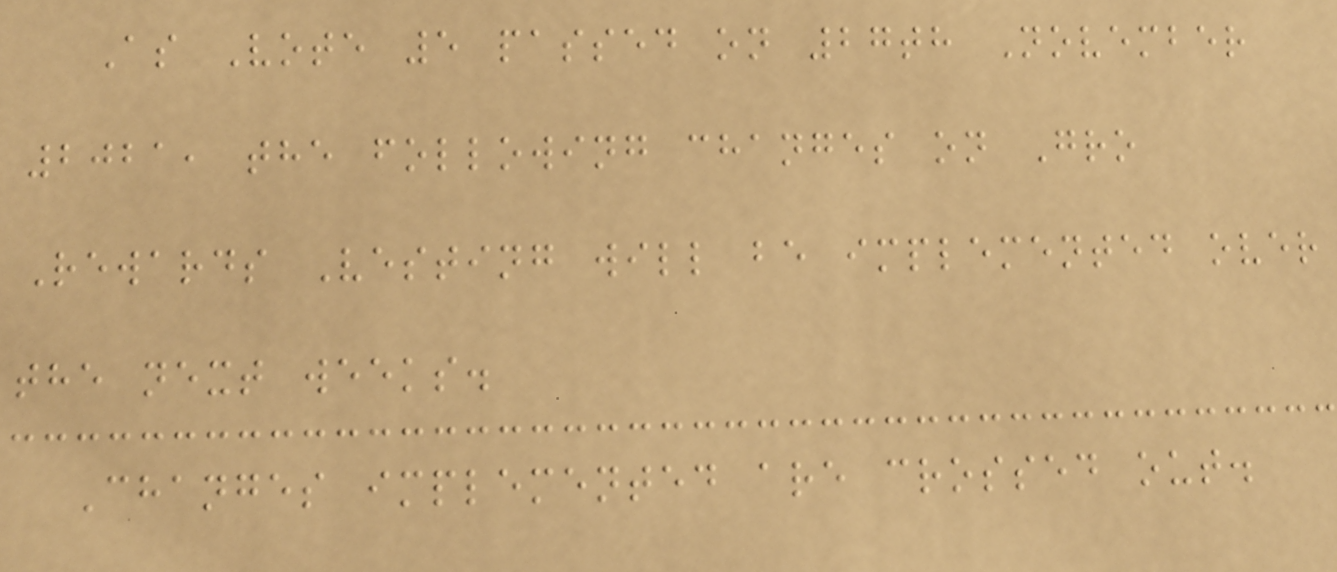As Vote 5 passed on 27th November
2021, the following changes on Gro
Rewards Vesting will be implemented over
the next weeks.
Changes implemented are crossed out.
